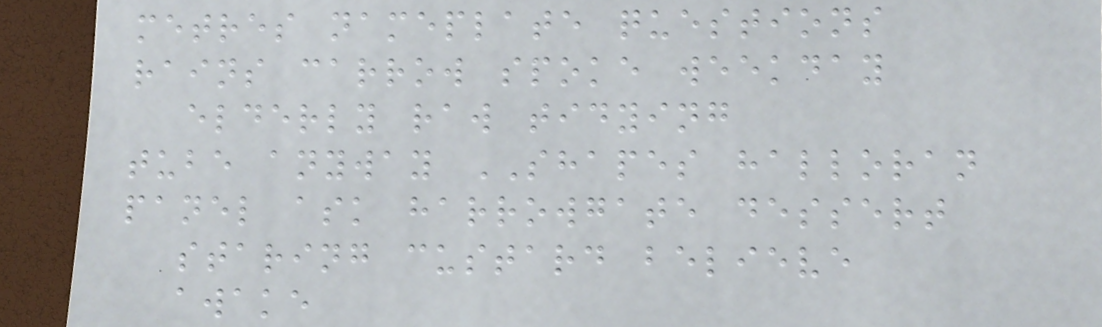metres nameplate questions
rains carrow spoke weekday
elderly raw tidying
tube anyway SHAPES halloran
panel ask harrowgate dessert
staring custard believe
awake
